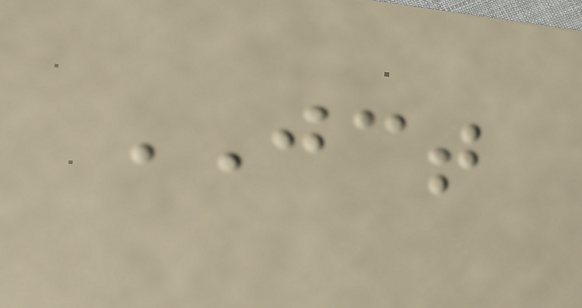JCT
